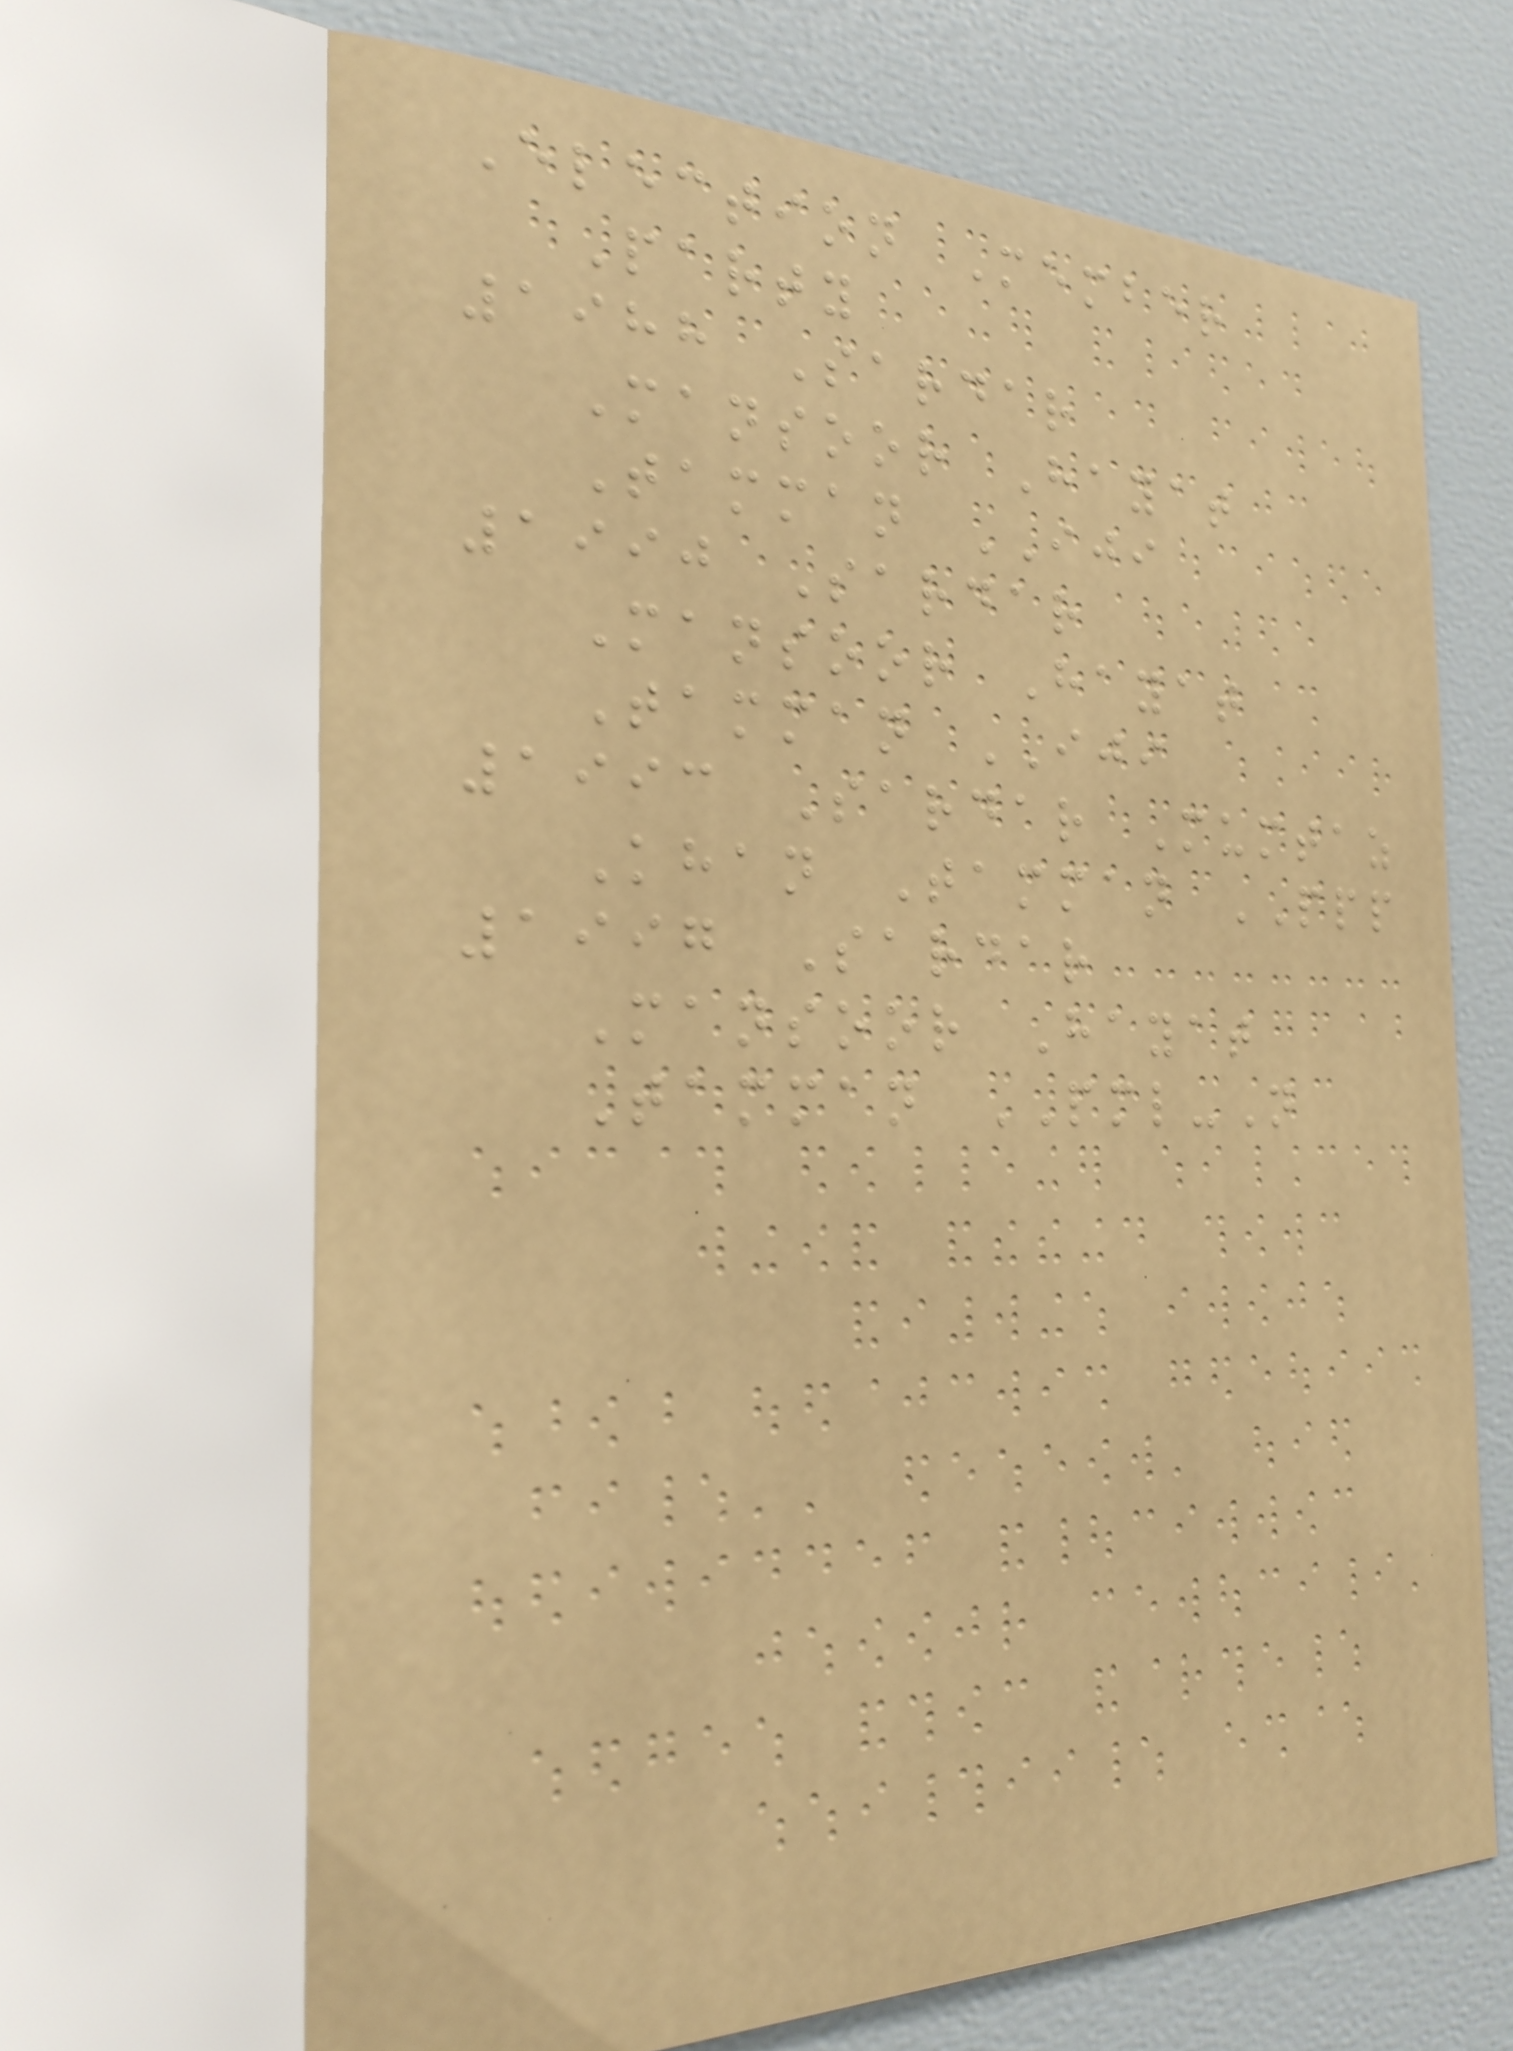Election Member
Party
1988 Sardar
Mansoor Hayat
Tamman IJI
1990 Sardar
Mansoor Hayat
Tamman IJI
1993 Sardar Mumtaz
Khan Tamman PPP
1997 Sardar
Mansoor Hayat
Tamman PML-N
